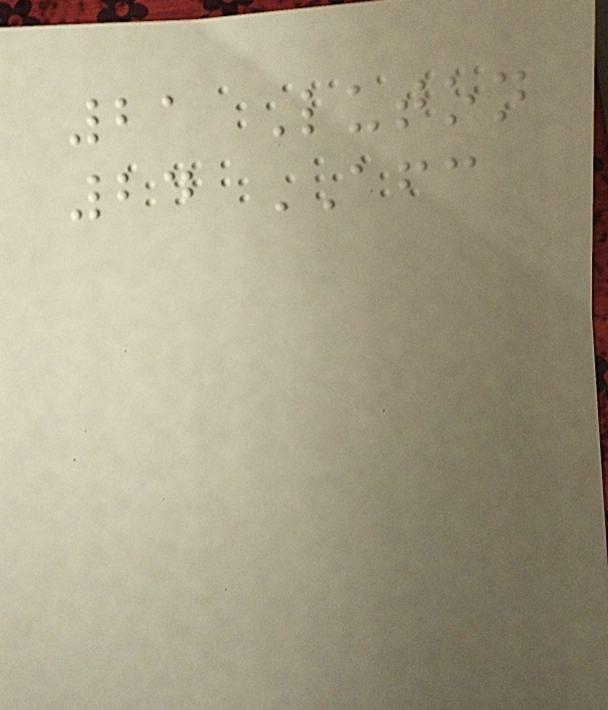21 Luton
24 AFC
